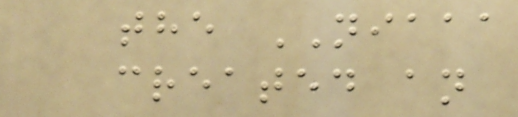the NIAAA
created an
